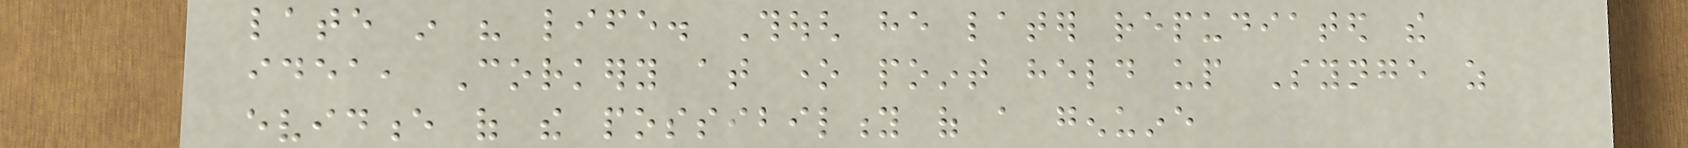late in his life. Though he later repudiated the
idea, Corkery at one point held up Synge as
evidence of the possibility of a genuine
